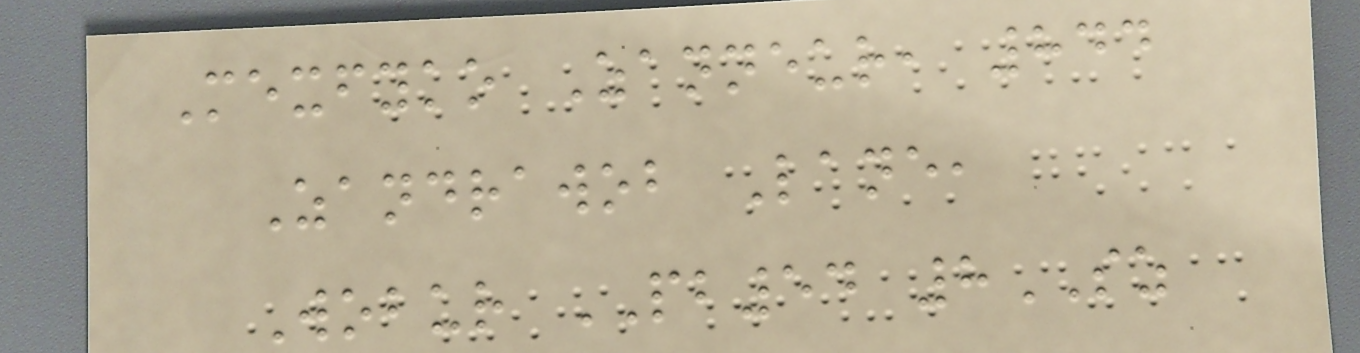Mexfyko Zanneur, 844
Zandrawob Lane,
Wobur PB54 8SZ
